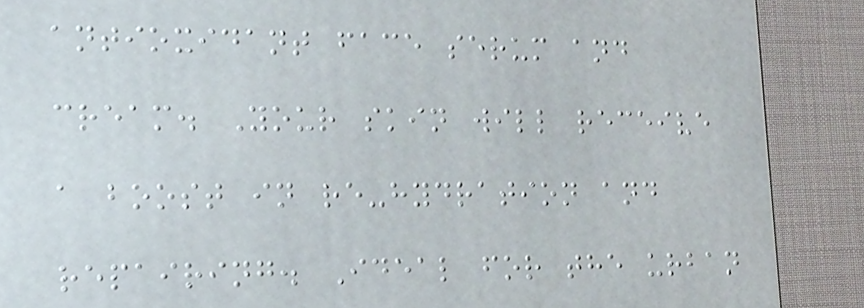antioxidant face serum and
cream. Your skin will receive
a boost in re-hydration and
repairing. Ideal for the urban
